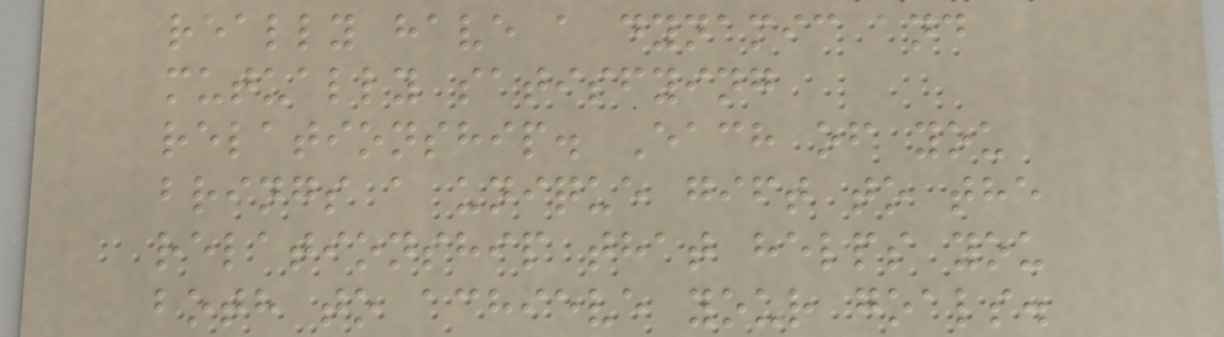really have a dynamic and
mutually satisfying
relationship. Each of you
brings a unique gift to the
relationship that helps you
both to achieve your goals.
